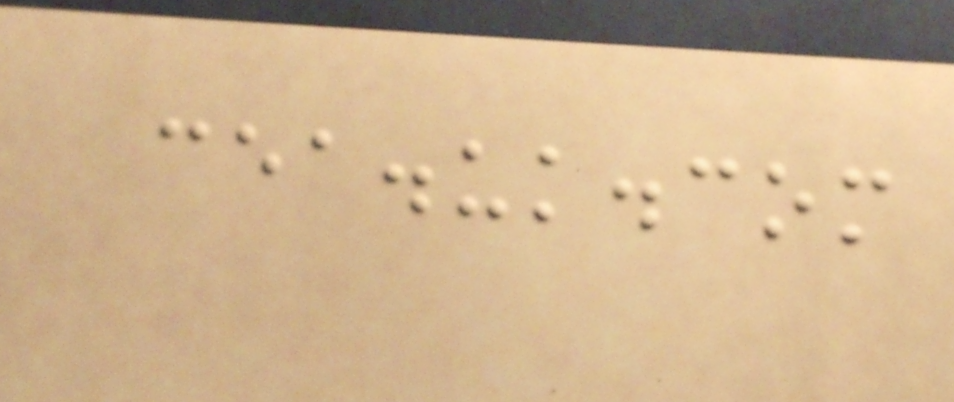cea.uk.com
